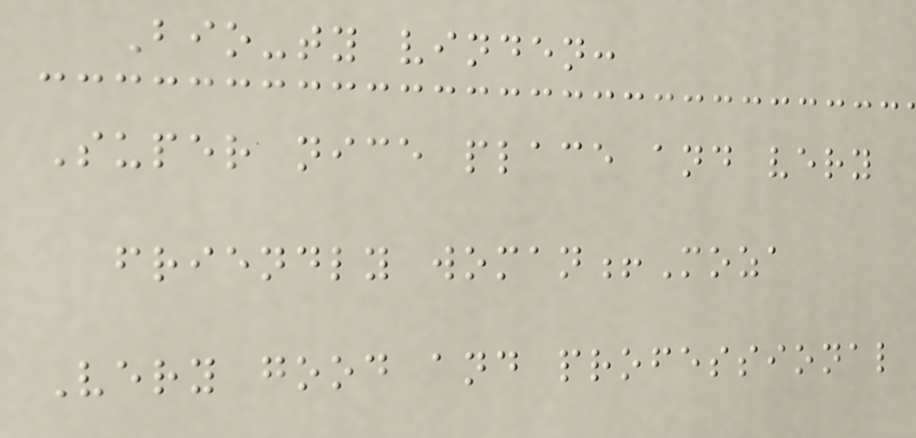Bio-ty vinden:
Super nice place and very
friendly woman!Moza
Very good and professional
